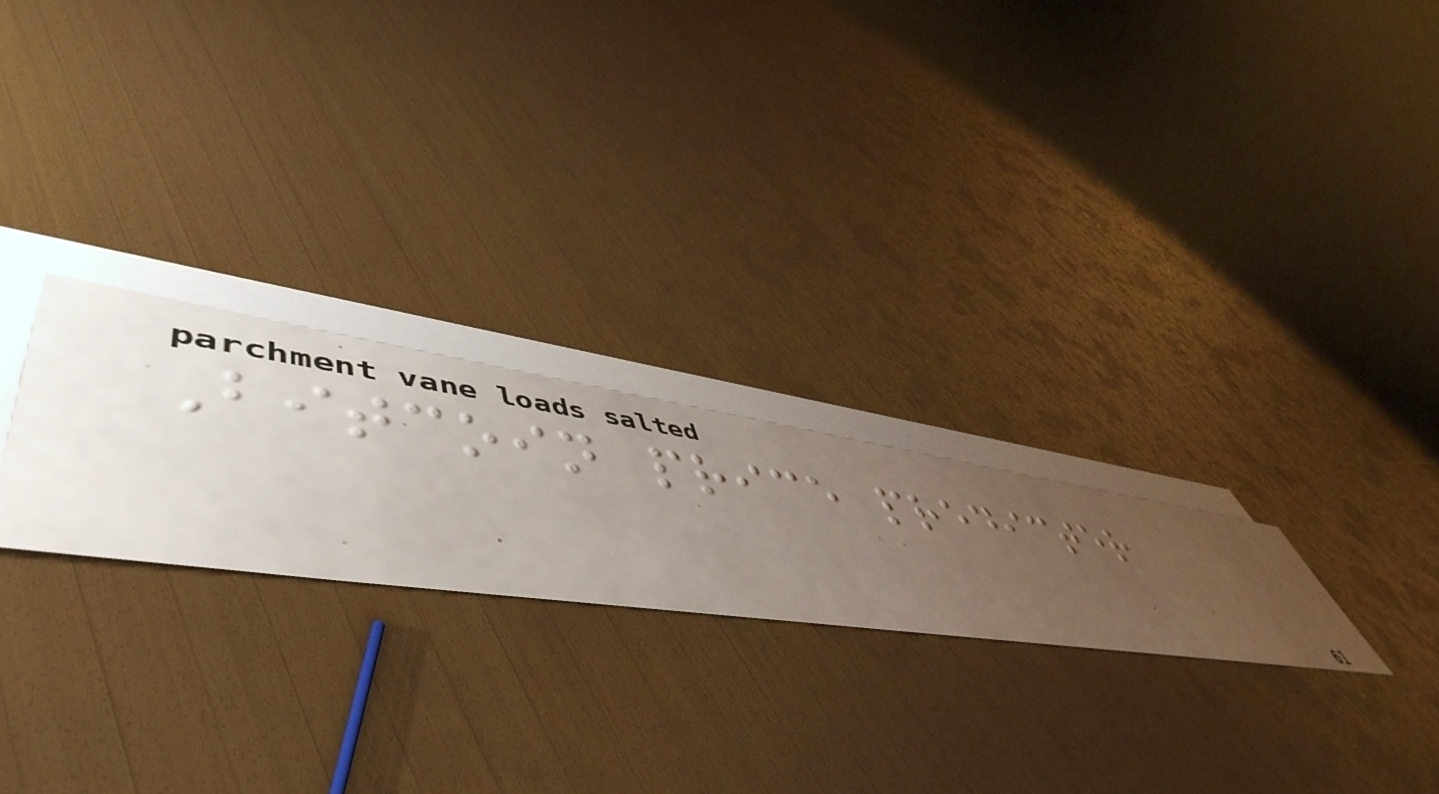Bitcoin price predicter
